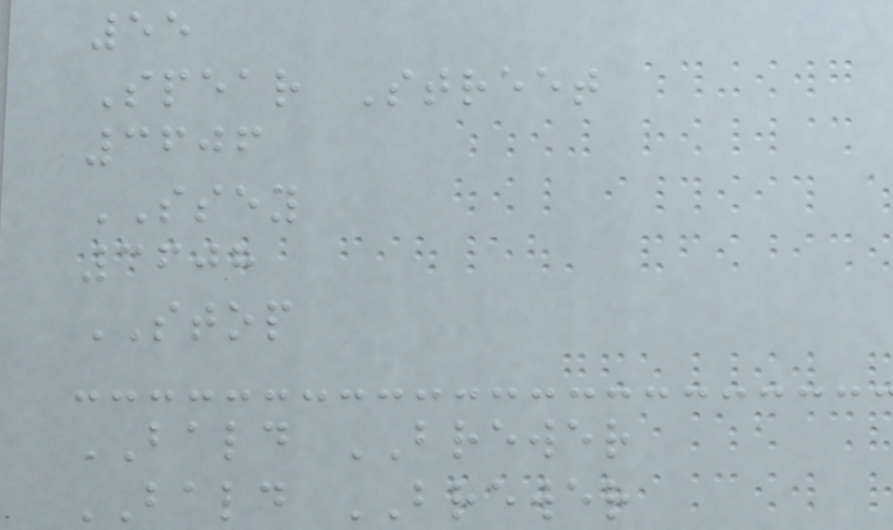55
Spear Street
3606
SSEY
3608
STOP
BALD BREWER
BALD BREWER
